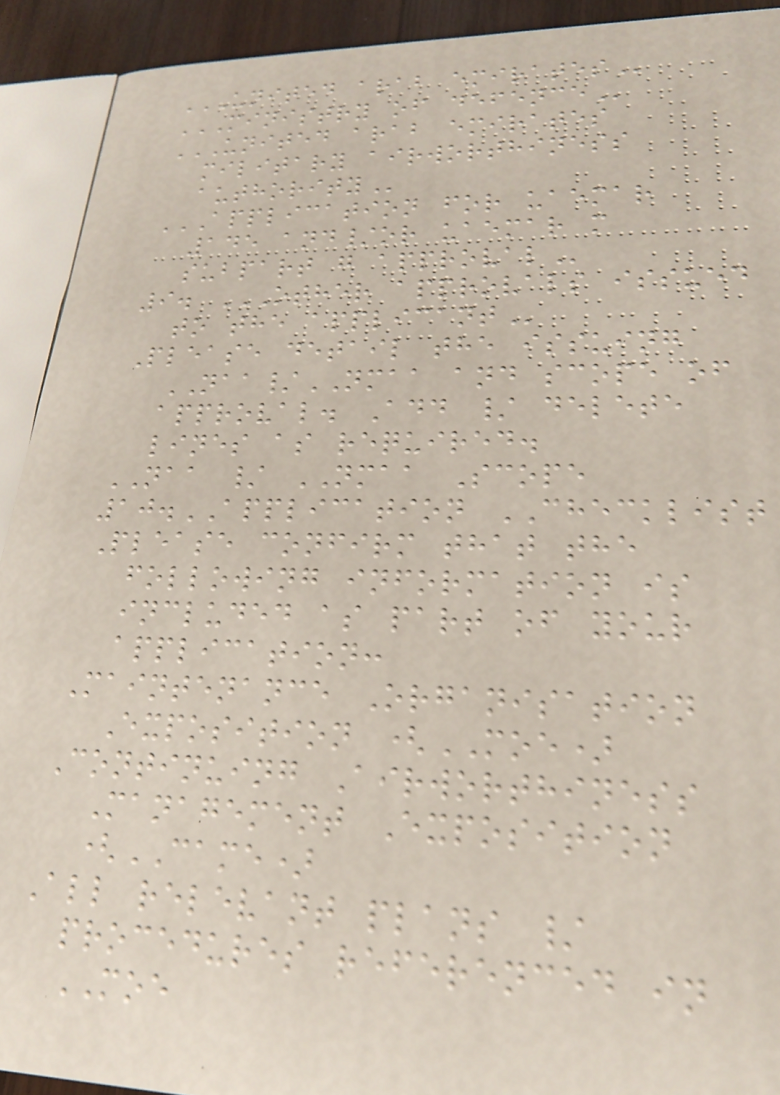UNITED ARAB EMIRATES
MINISTRY OF DEFENCE
UNITED ARAB EMIRATES
MILITARY AIRWORTHINESS
AUTHORITY
APPLICATION FOR UAEMAR
145 AND/OR UAEMAR M
SUBPART G APPROVAL
9. OTHER APPROVALS ISSUED
TO THE APPLICANT
Please detail the issuing
NAA/NMAA and scope of
approval. Add / delete
lines as required.
NAA / NMAA Scope
10.APPLICATION CHECKLIST
Please confirm that the
following information is
included as part of your
application:
Maintenance Organisation
Exposition (MOE)
Continuing Airworthiness
Management Exposition
(CAME)
All relevant plans /
procedures referenced in
MOE
